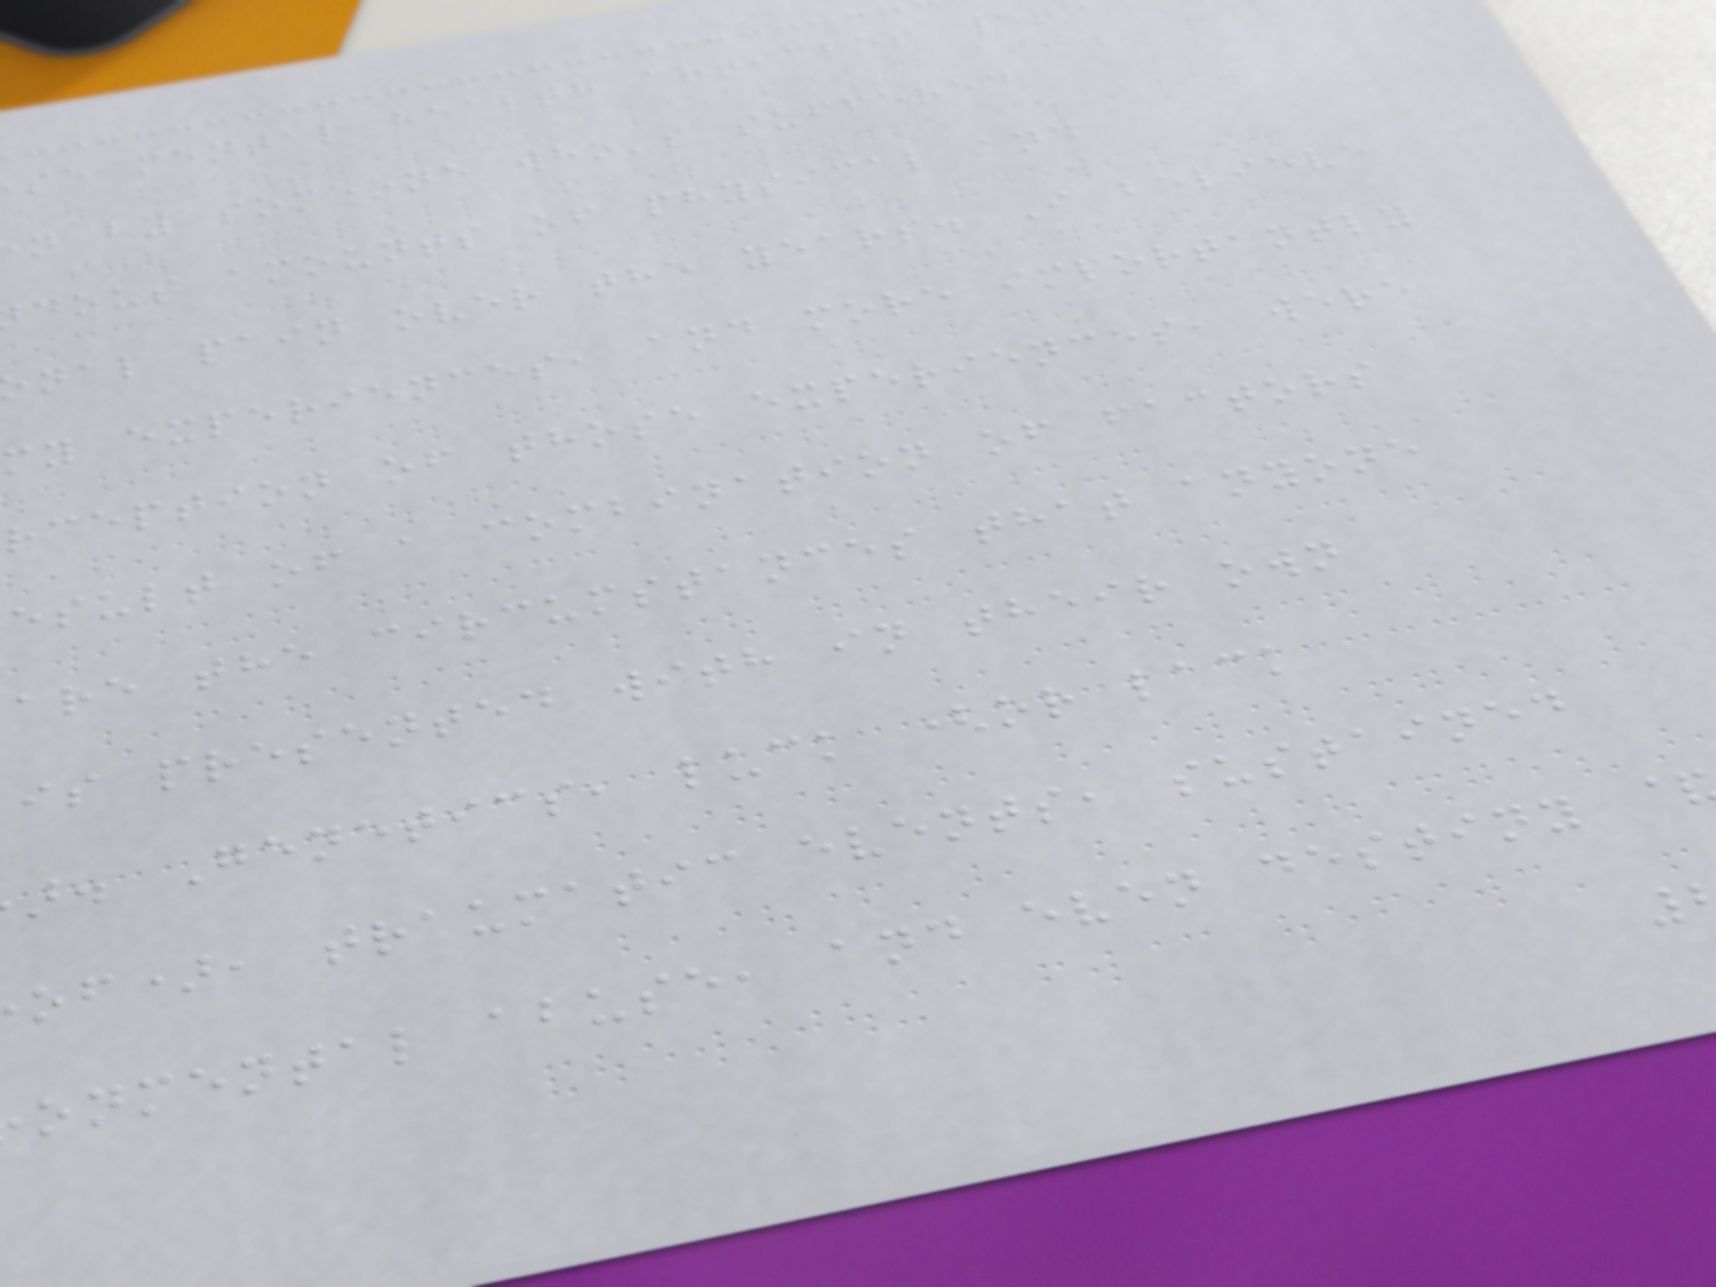se mental health articles we
n by someone who's suffered
dous amounts of physical and
nal pain over the years. I believe
my experiences, and more importantly
rception of those experiences, were
esult of a combination of factors
are the circumstances that anyone
is presented with in their own
. Genetics, luck (or lack
of), traumatic events, sustained
onmental abuse, and even destiny
